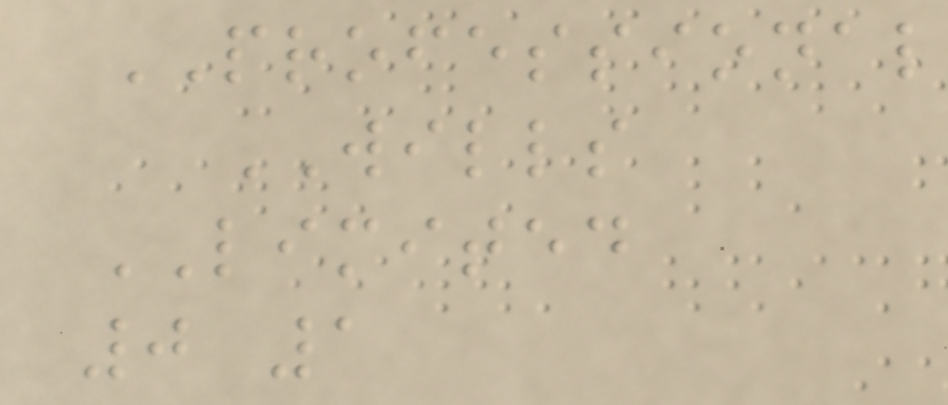PROFESSIONAL
WILLS
LIMITED
0 1
